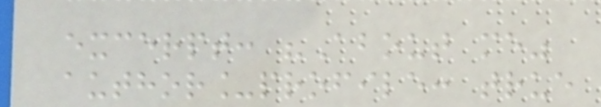excerpt: "About me"
author_profile: true
